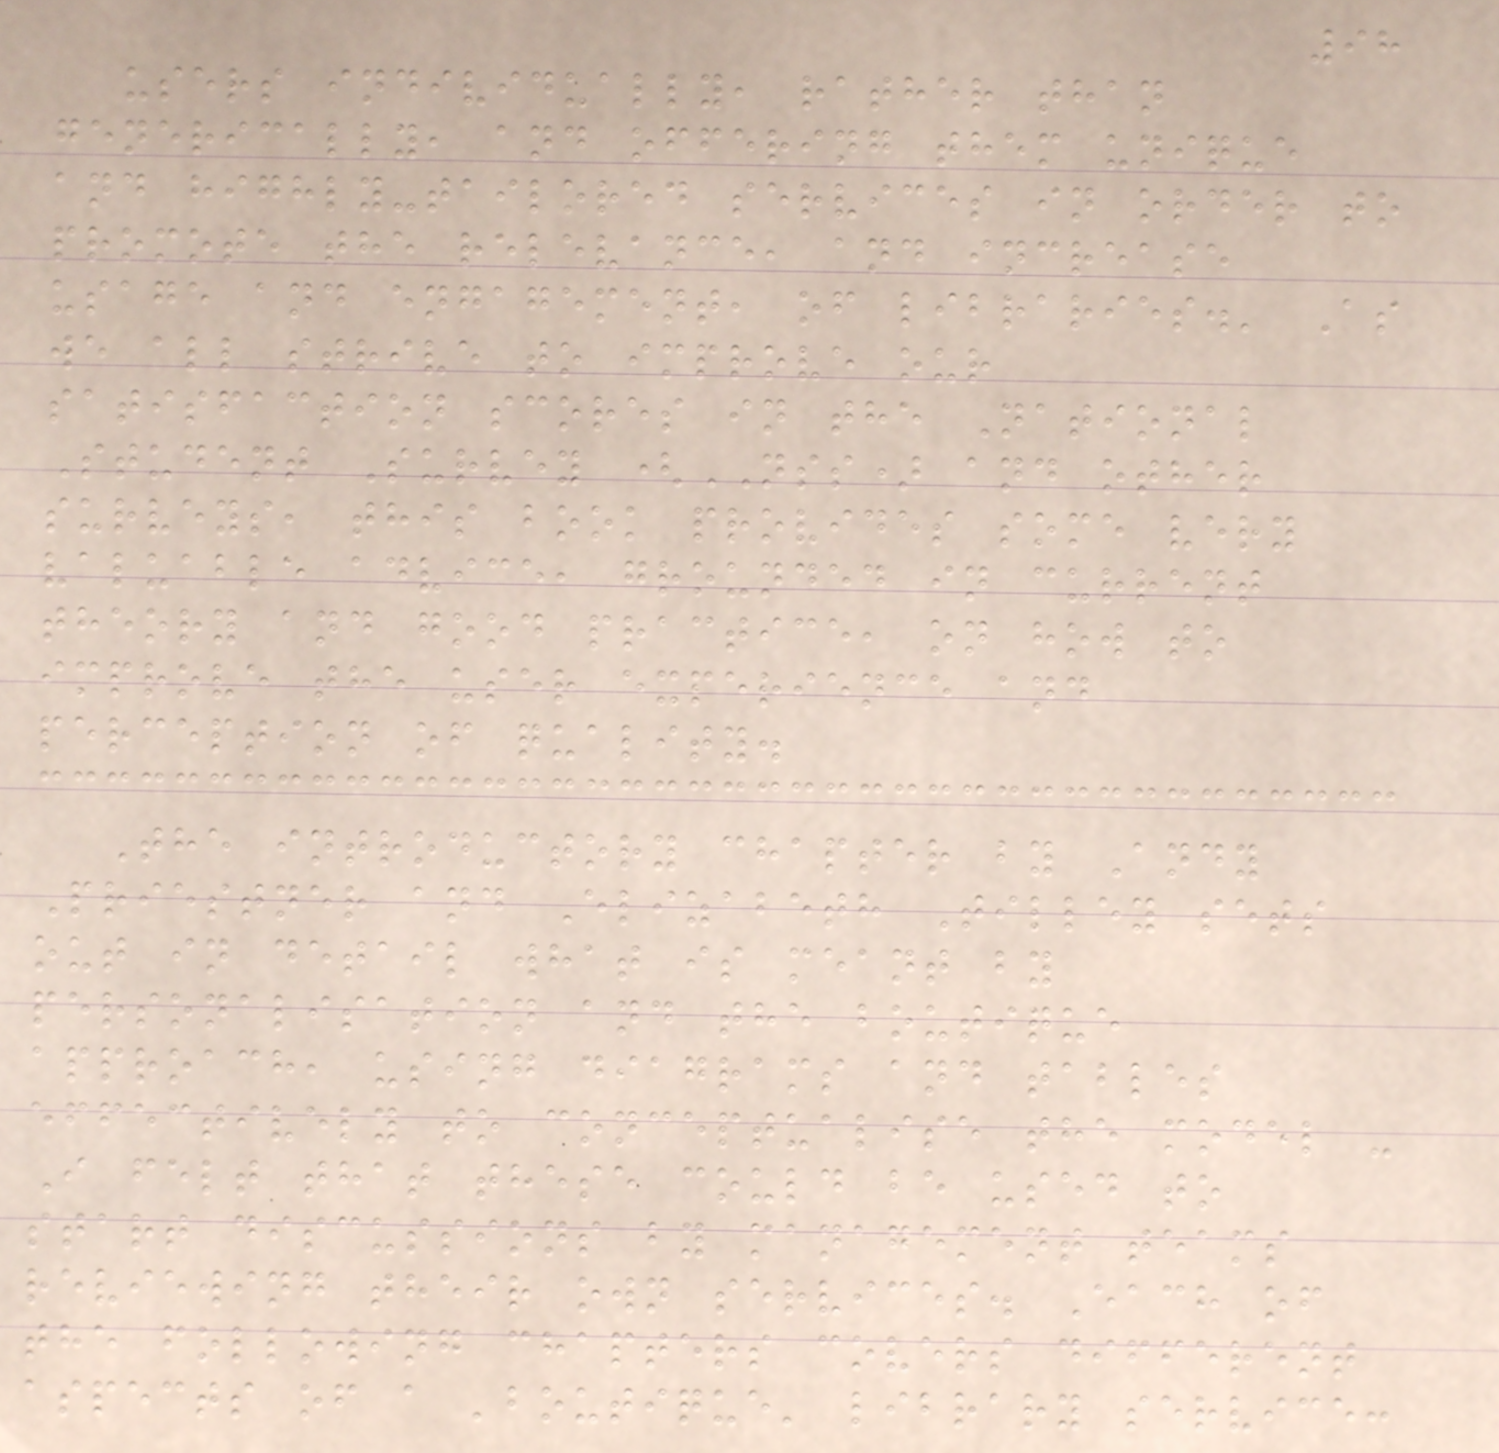98
users individually, rather than
generically, and offering them unique
and highly-tailored services in order to
promote the relevance, and increase
usage and engagement, of libraries.' As
we all strive to improve our
satisfaction scores in the National
Student Survey (NSS) and other
surveys, this book provides some very
valuable advice, grounded in current
theory and good practice, on how to
improve the user experience and
perception of quality.
The introductory chapter by Andy
Priestner and Elizabeth Tilley sets
out in detail what is meant by
personalisation and the boutique
approach, using diagrams and tables
effectively to conceptualise the model -
I felt that these could be used to
start discussions by management teams
reviewing their own services. Each of
the following chapters covers different
aspects of a 'boutique' library service:
